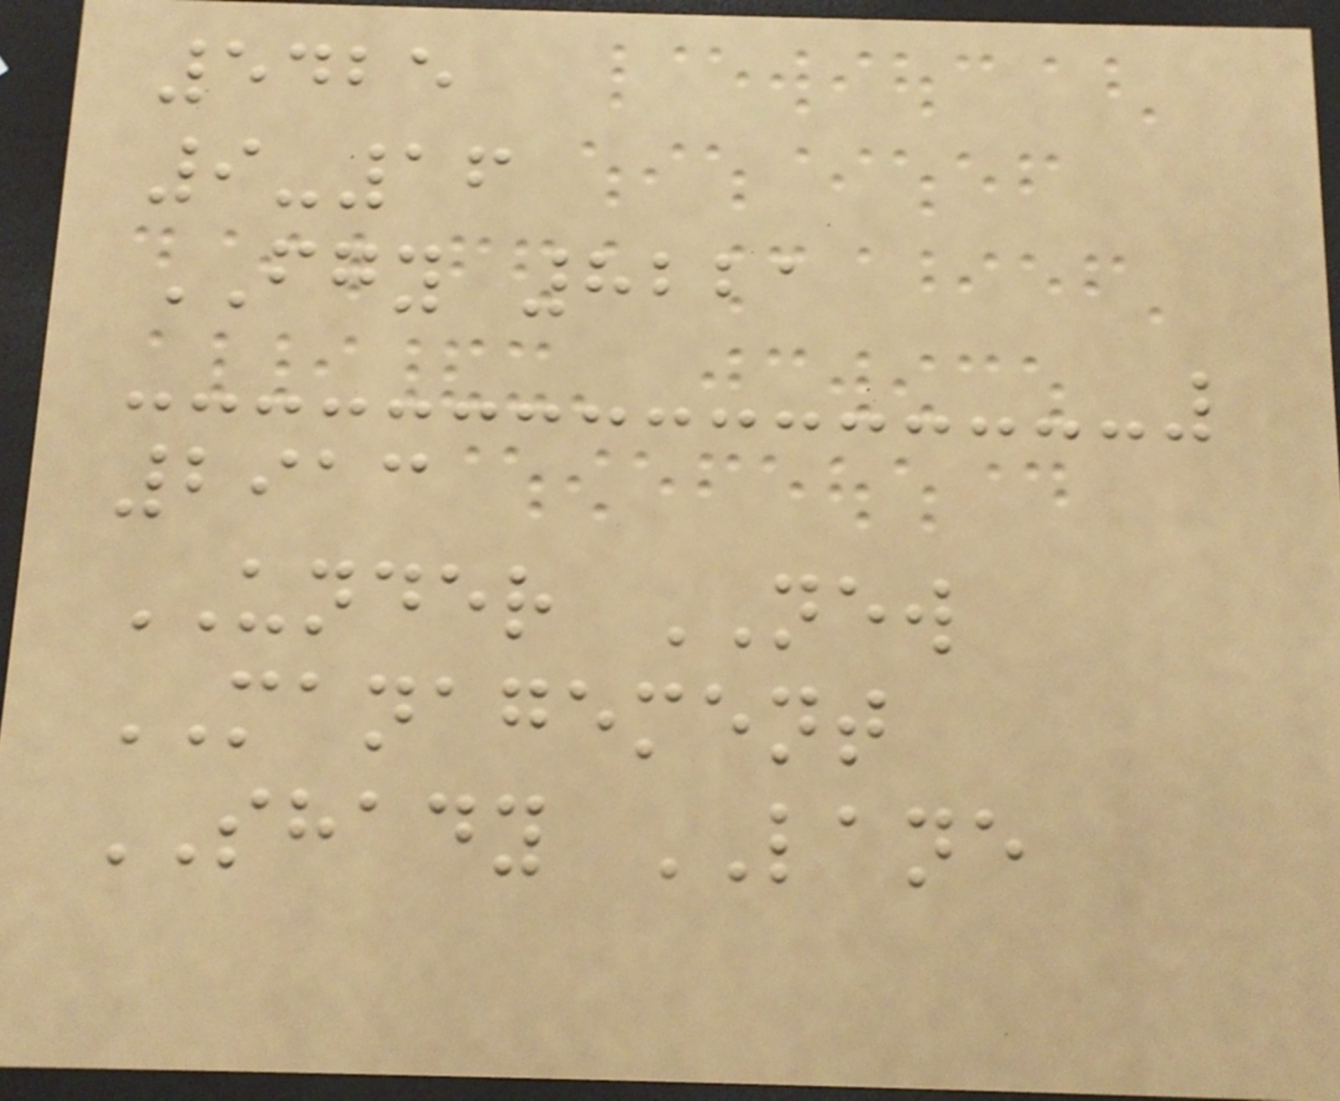5425
9-16
FGY 8221
2913
UNDER NEW
MANAGEMENT
SHADY LANE
